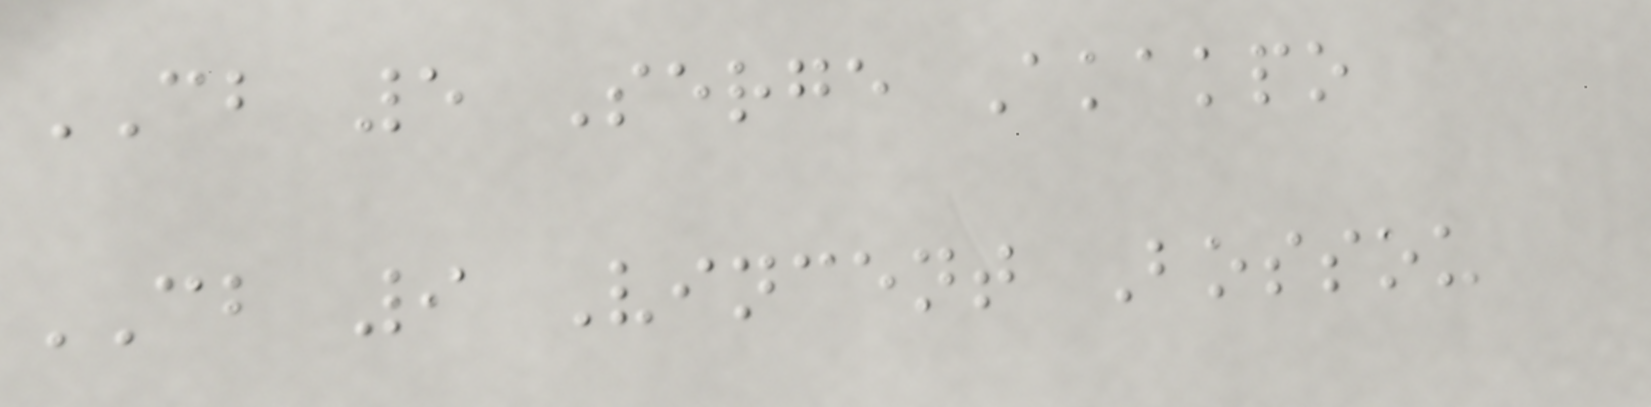CB 5 Serge Akakpo
CB 9 Vincent Bossou
